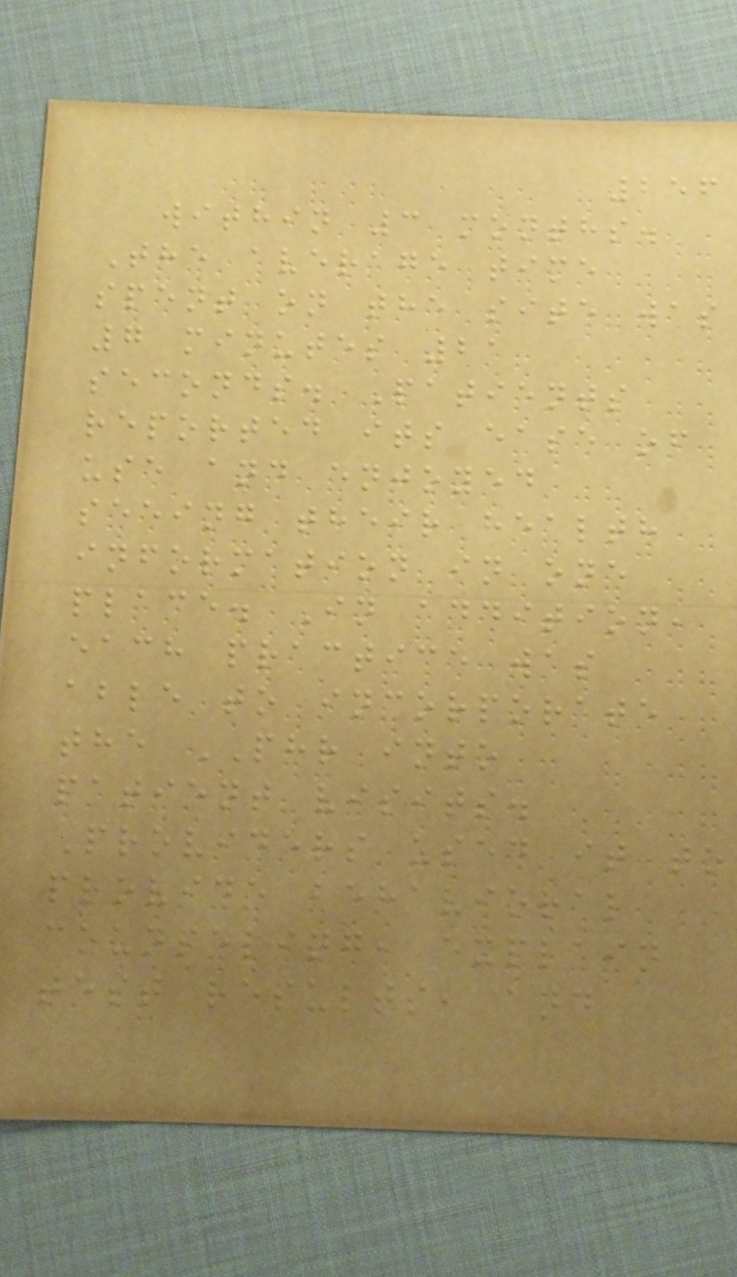256
within 3 months.
The average time
spent on the site was
7 minutes 21
seconds. Patients
reported its ease of
use and enjoyed
seeing their health
information in one
place. In addition,
each practice was
able to incorporate
the PHR into
patient visits.
Providers used it to
provide behavioral
counseling, explain
test results, and
